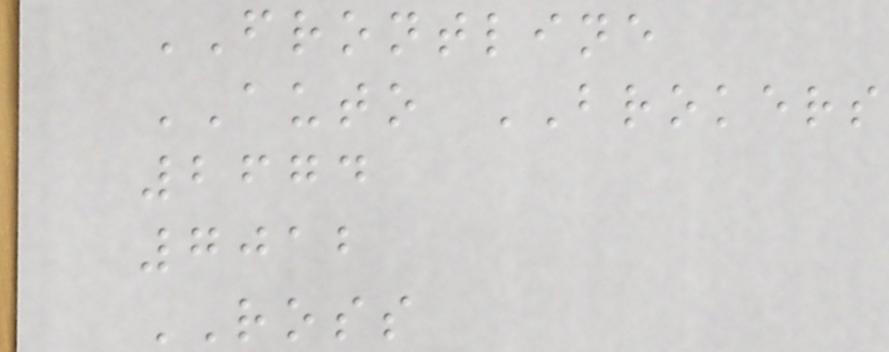FRONTLINE
AUTO BROKERS
2674
7012
ROSS
